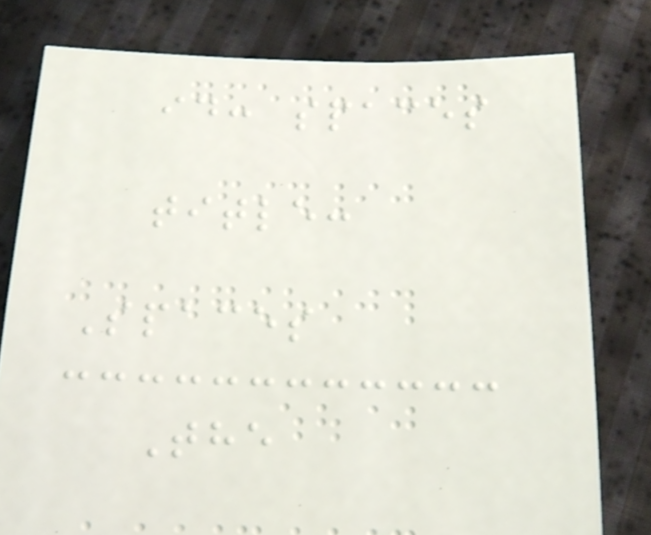id: spaces
title:
Spaces
The
